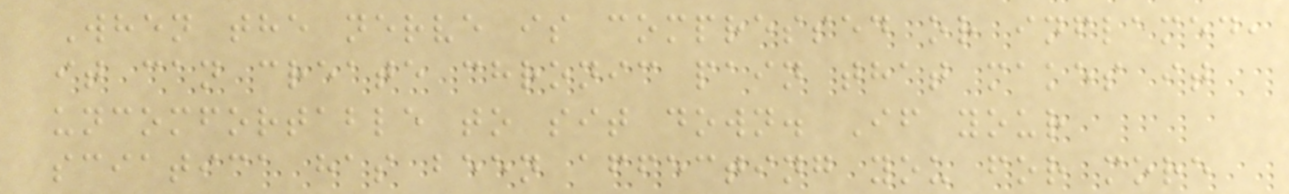When the nerve is compressed or inflamed,
it can create chronic pain that makes it
uncomfortable to sit down. If your
sciatica has been affecting you for more
